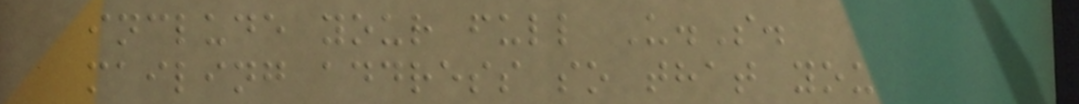include your full U.S.
mailing address so that you
